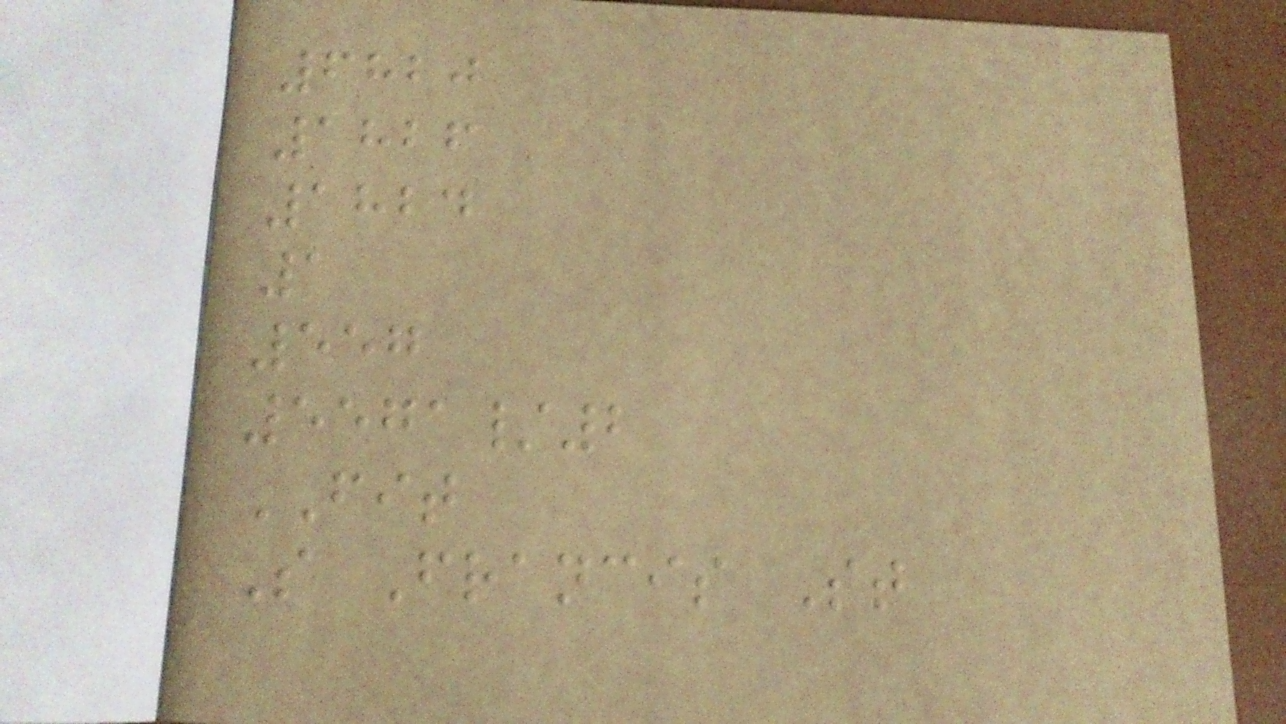6820
1826
1824
1
557
5571/2
FIT
S Francis St
